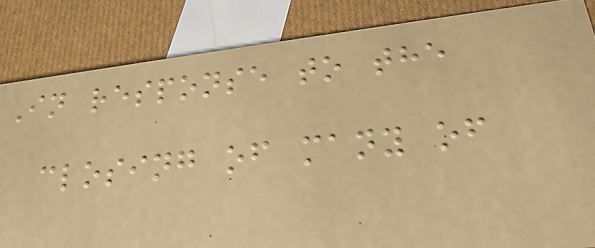In response to the
closing of many of
